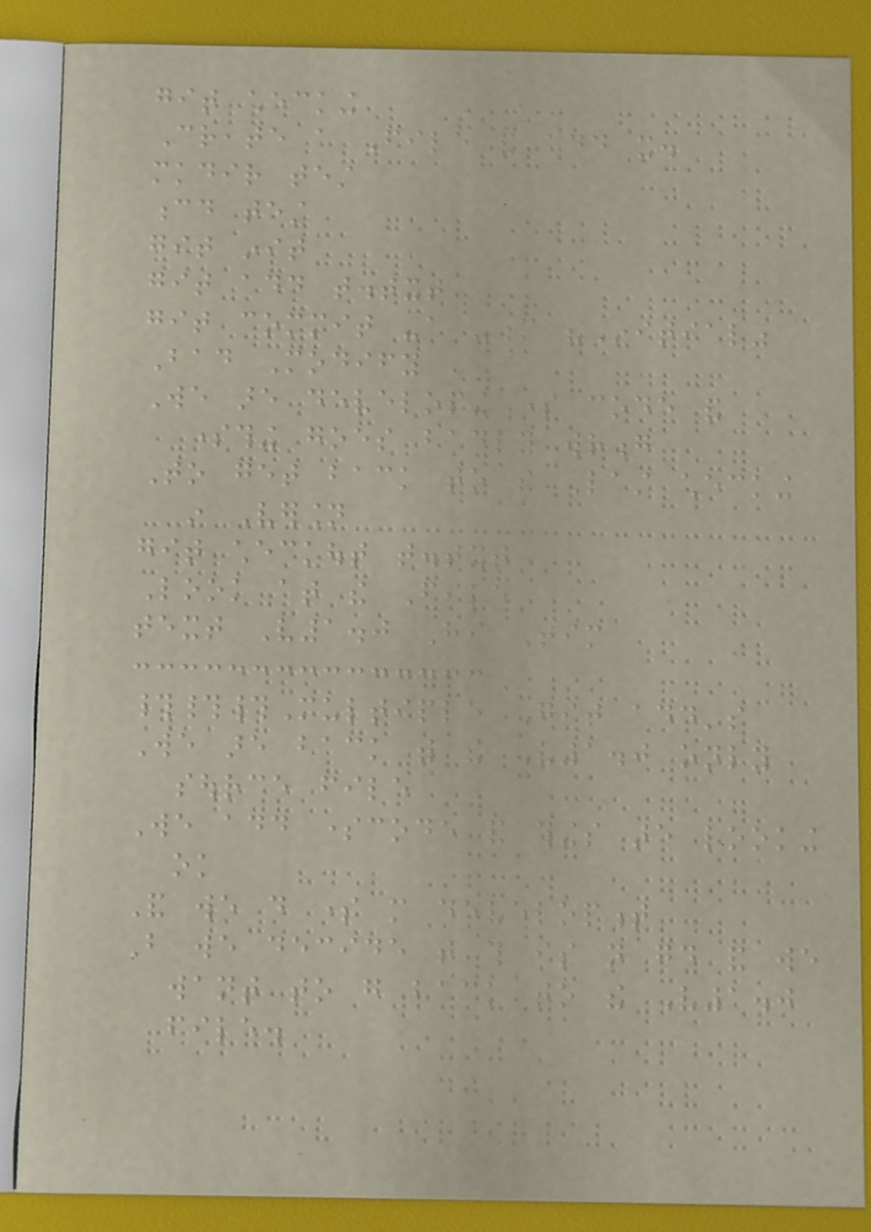git checking
Create a File and add it.
mkdir test
cd test
git init
git add t.txt
git commit -a -m "Initial"
Bad Modify
We are developing some code and
something goes badly wrong
To get back to the Last checking
in Version
git checkout t.txt
Look at the File
text V1.0 Hi Tim
###Multiple Git add's
We are back with the V1.0 only
source file
We add somecode and things are looking
ok
And we do some more development
But we decide that this is not good and we
want to go back to the V1.0
file.
